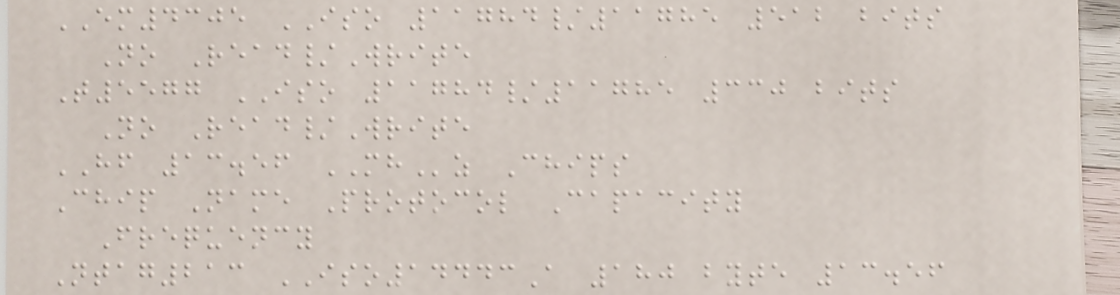EM4305 ISO 11784/11785 512 bits
No Read/Write
T5577 ISO 11784/11785 330 bits
No Read/Write
HF 13.56 MHz Chips
Chip Name Protocol Capacity
Frequency
Ntag213 ISO14443A 180 byte 13.56
